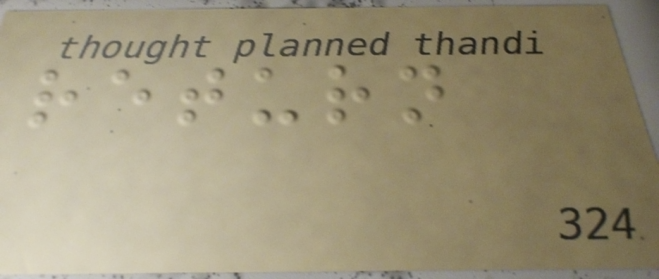return
